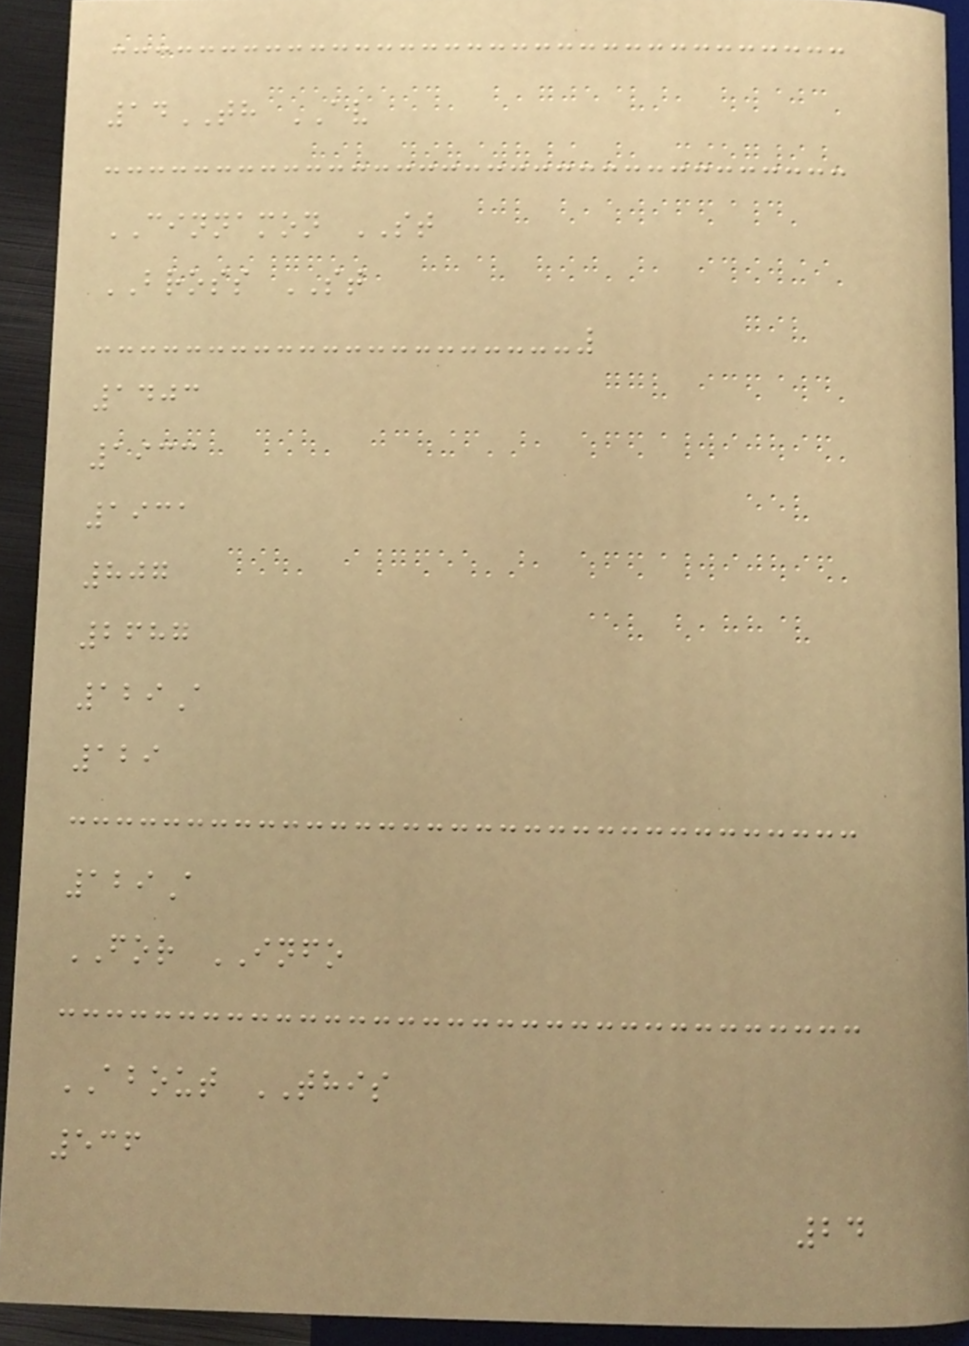14TH AV
CINNAMON ST
BROSS ST
1403
1933
1931
807
2687
129A
129
129A
FOR INFO
ABOUT THIS
536
24
